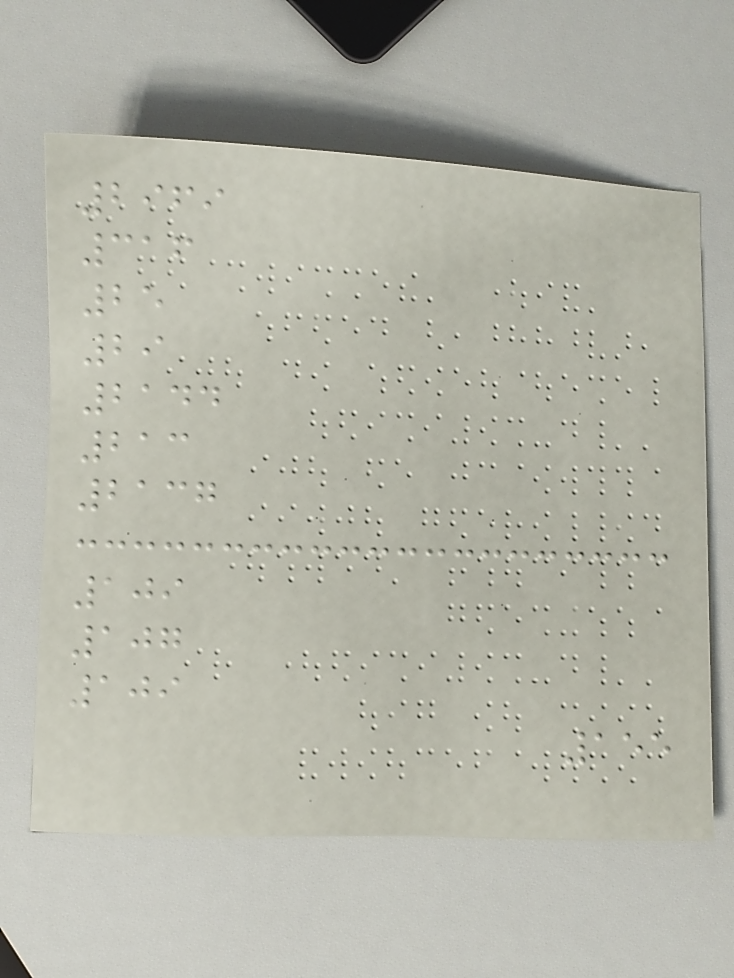2969
316
25
29
2144
213
2137
109
107
109
155
